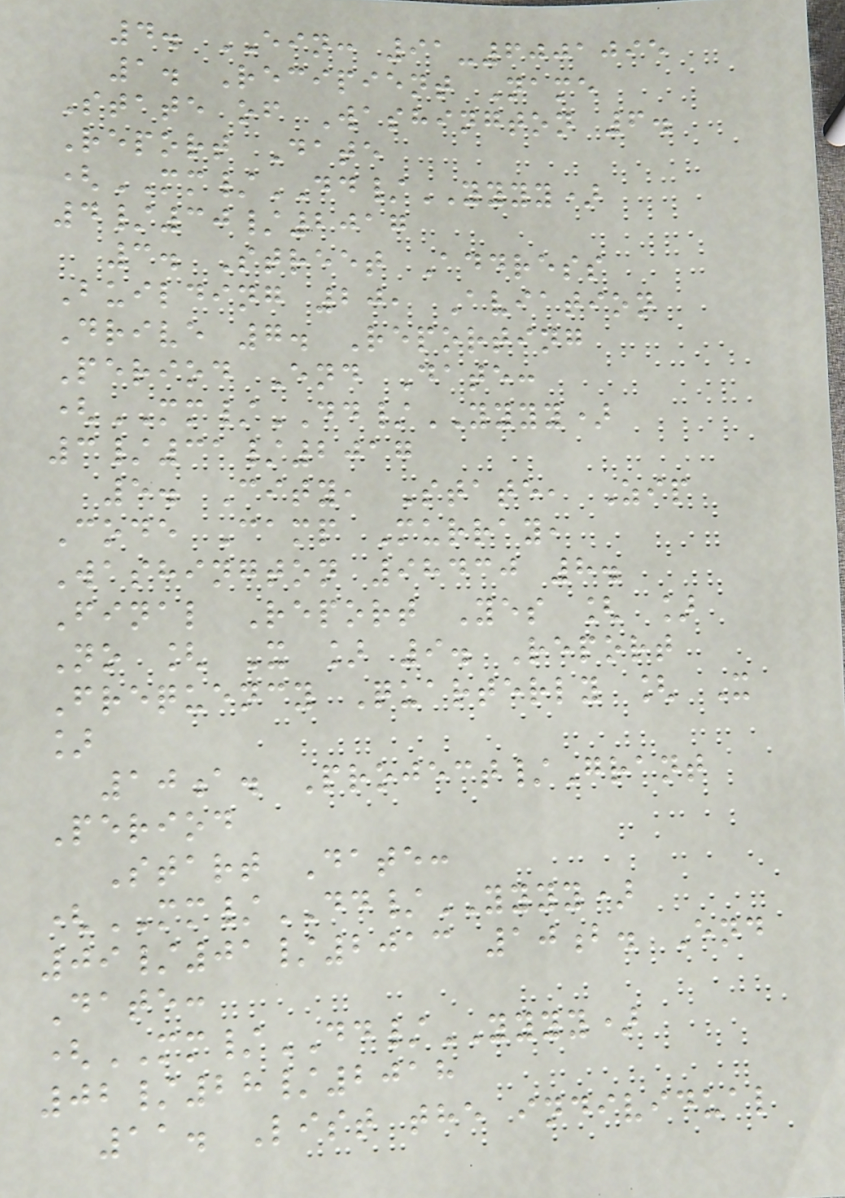4. EIN: 91-6001095
1. Recipient Name
State of Washington 6.
Report Date
(MM/DD/YYYY)
4/30/2017
3. Street Address
Building 20, Aviation
Drive 7. Reporting
Period End Date:
(MM/DD/YYYY)
3/31/2017
5. City, State, Zip
Code Camp Murray,
Washington 98430 8.
Final Report Yes [ ]
No [ X ] 9. Report
Frequency Quarterly [ X
]
10a. Project/Grant
Period
Start Date:
(MM/DD/YYYY)
09/01/2013 10b. End
Date:
(MM/DD/YYYY)
02/28/2018
11. List the individual
